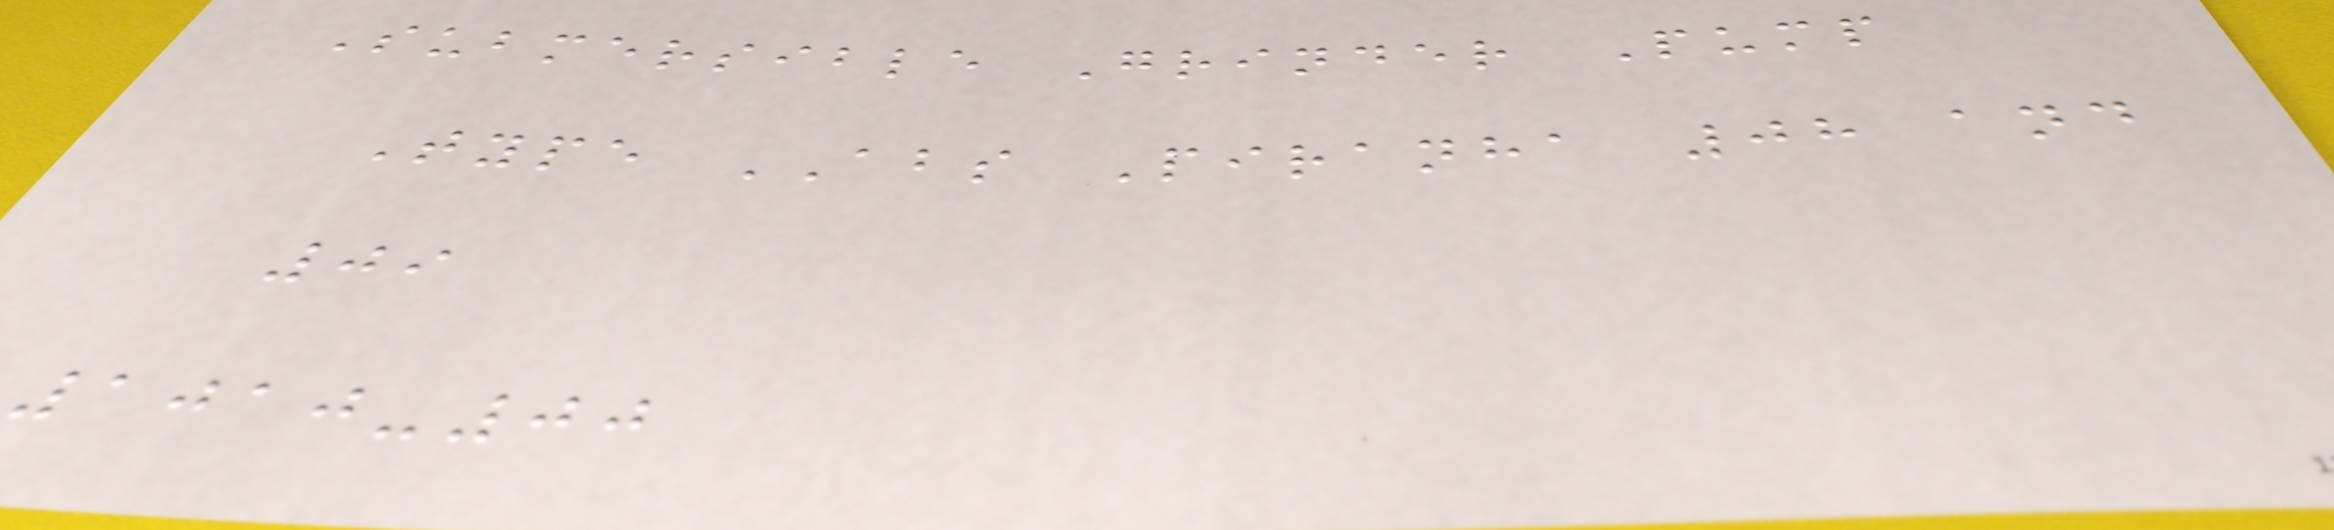Submersible Grinder Pump
Type ABS Piranha 08 and
09
1010-00
